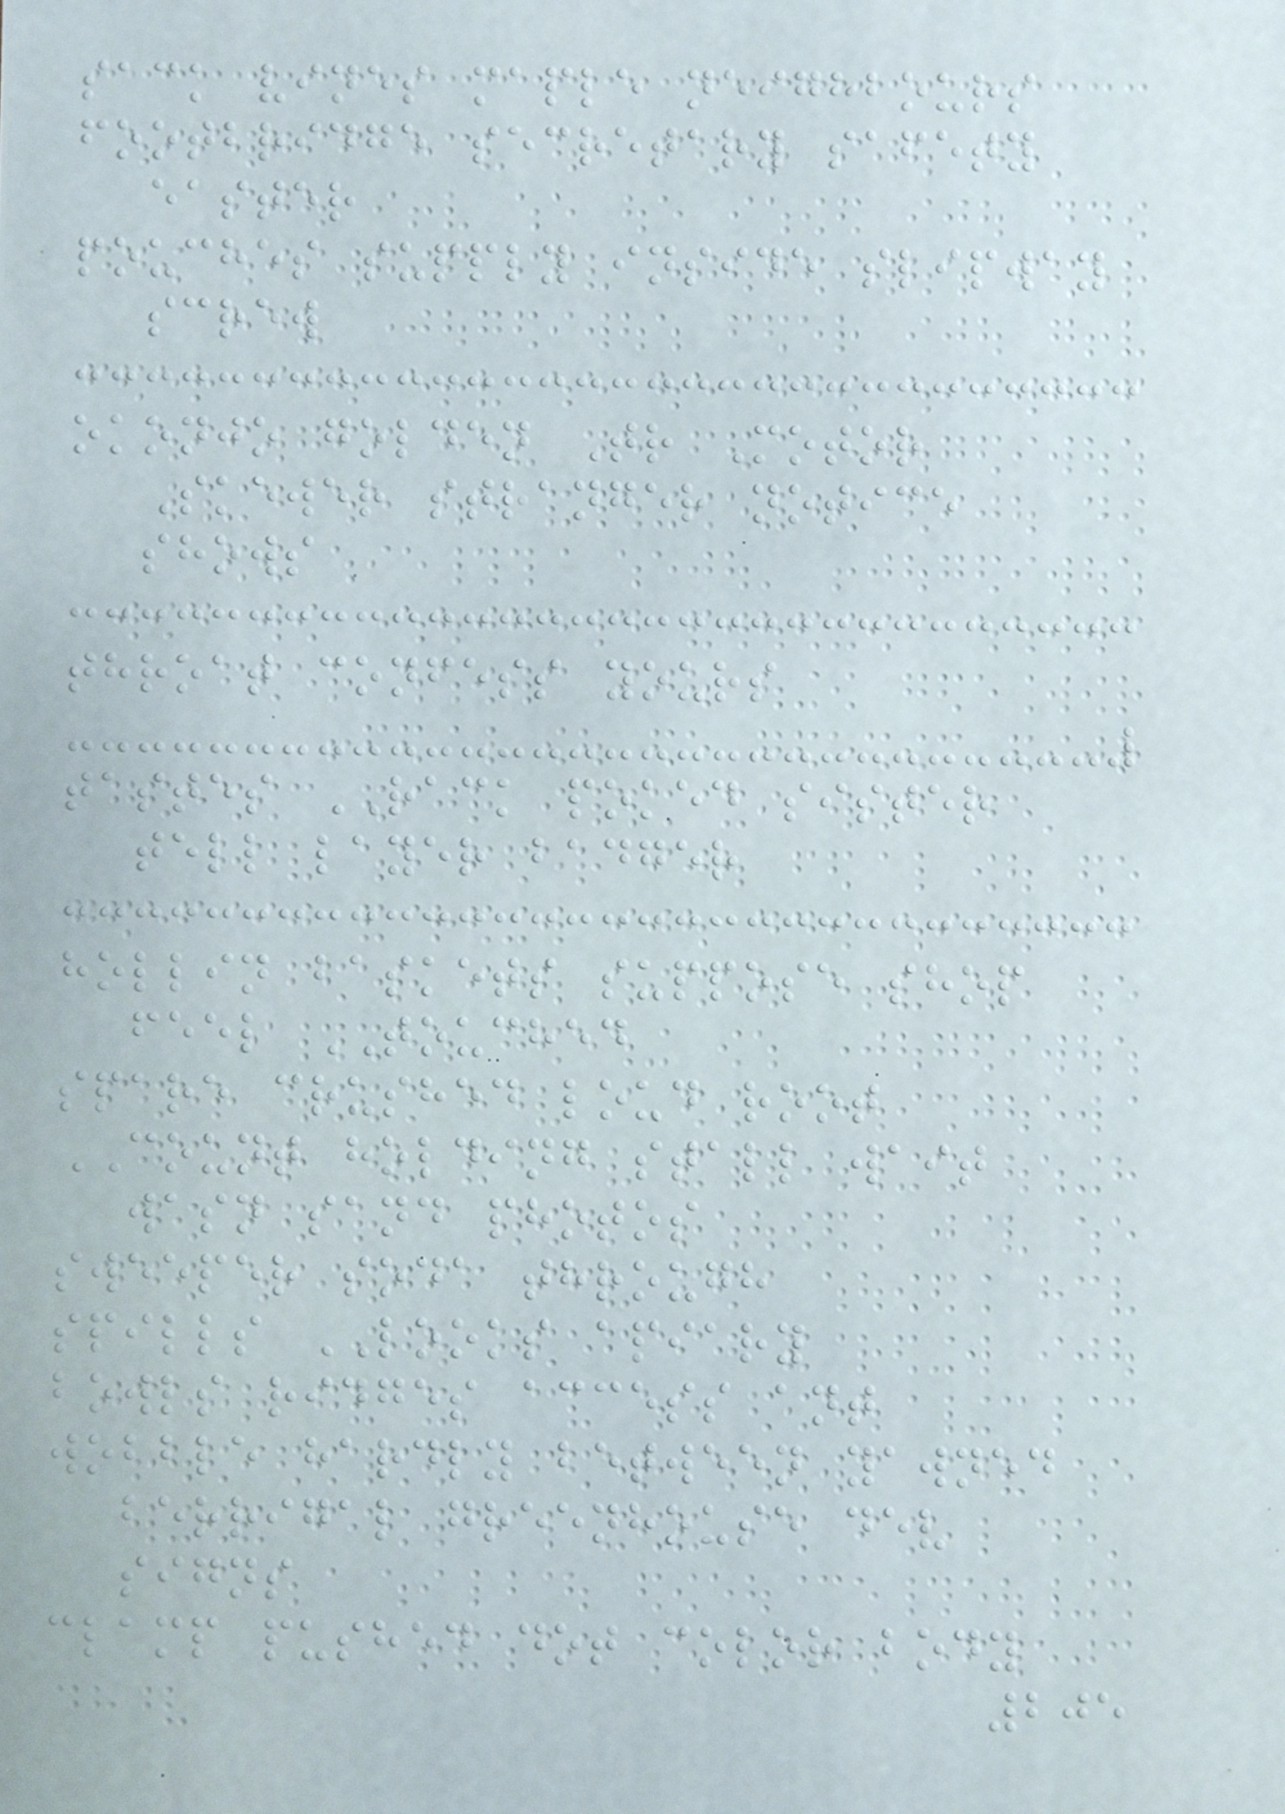sack vines maple neighbours
footbridge secretary safety
easter
pouches supply inside slipway
screw
okonjo golden Tr Motor
Skewer stranger notice
shows
throat confess yours
tastes RACK poked sister
tell layer badger
hollin baskets suppose shop
feel TOUCHED
spare crushed loud root
COUNT holding stall wait
wasn sand photos
sweeper soda through
spills LOOKS apiary
bowls ridges access ant
wobble hardly between yawned
berrigal greenhouse dev
signs
clamp pushed dot color body
205
